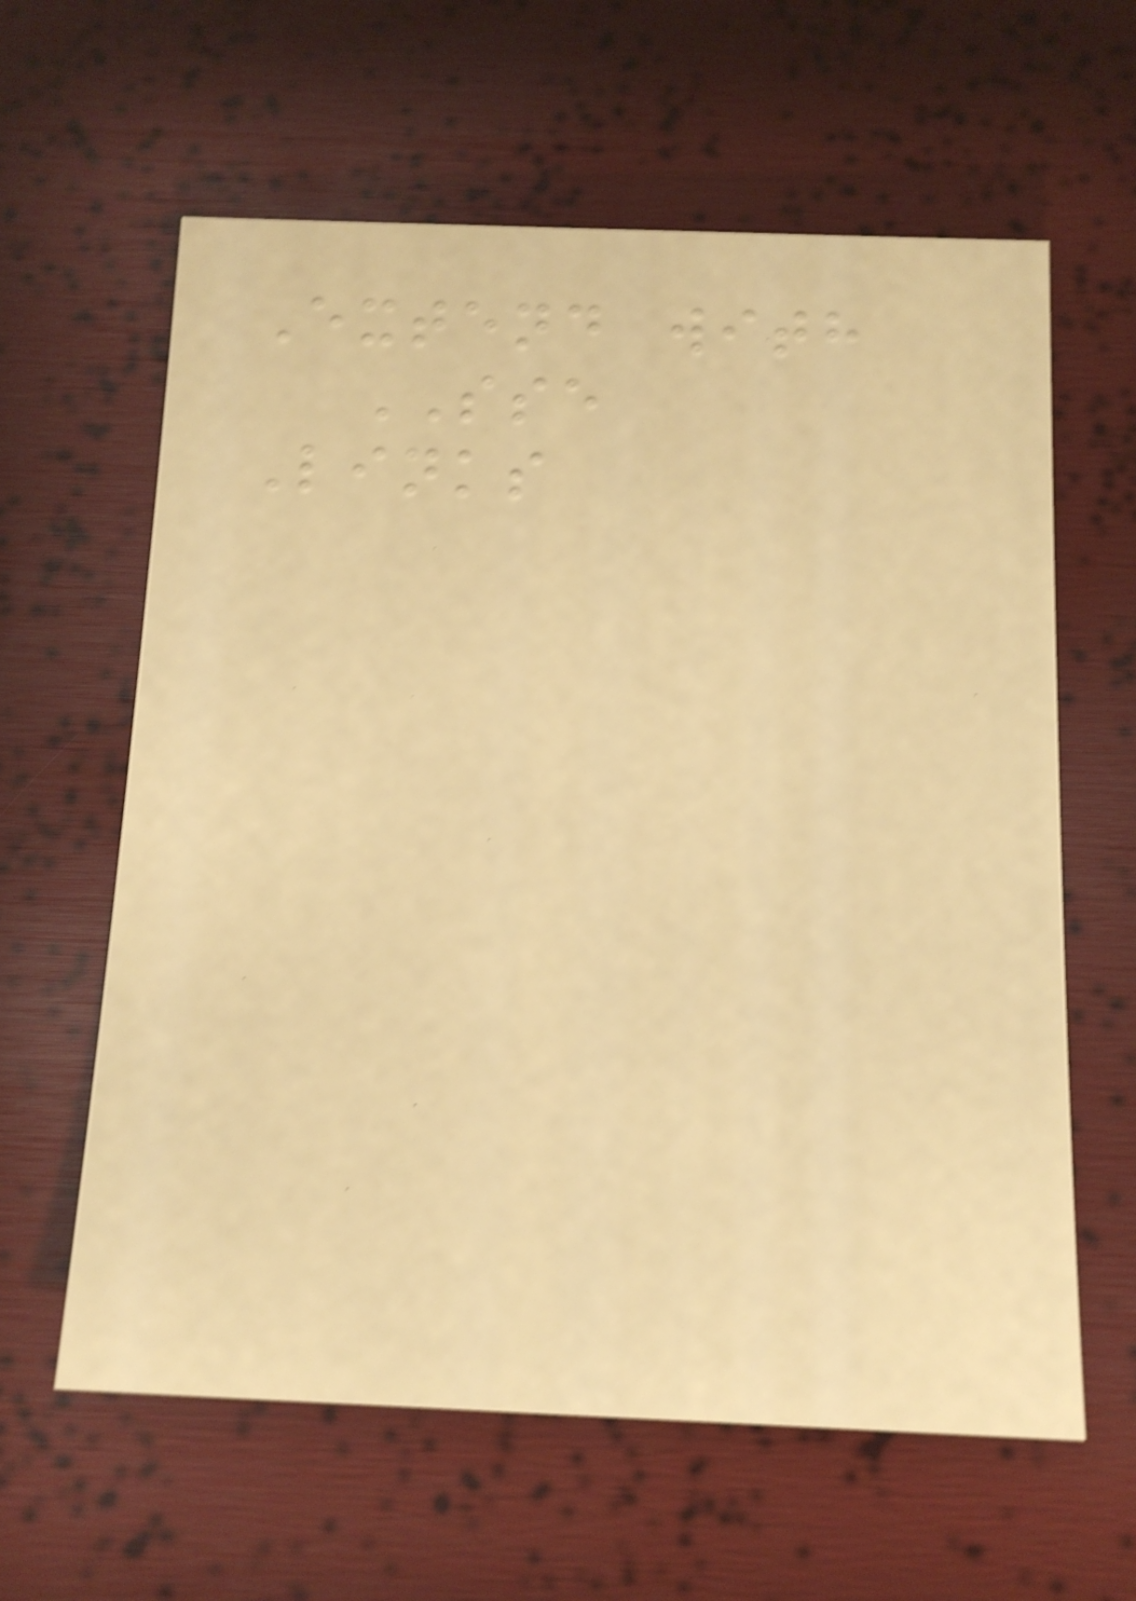Extend with
SSE
Links
